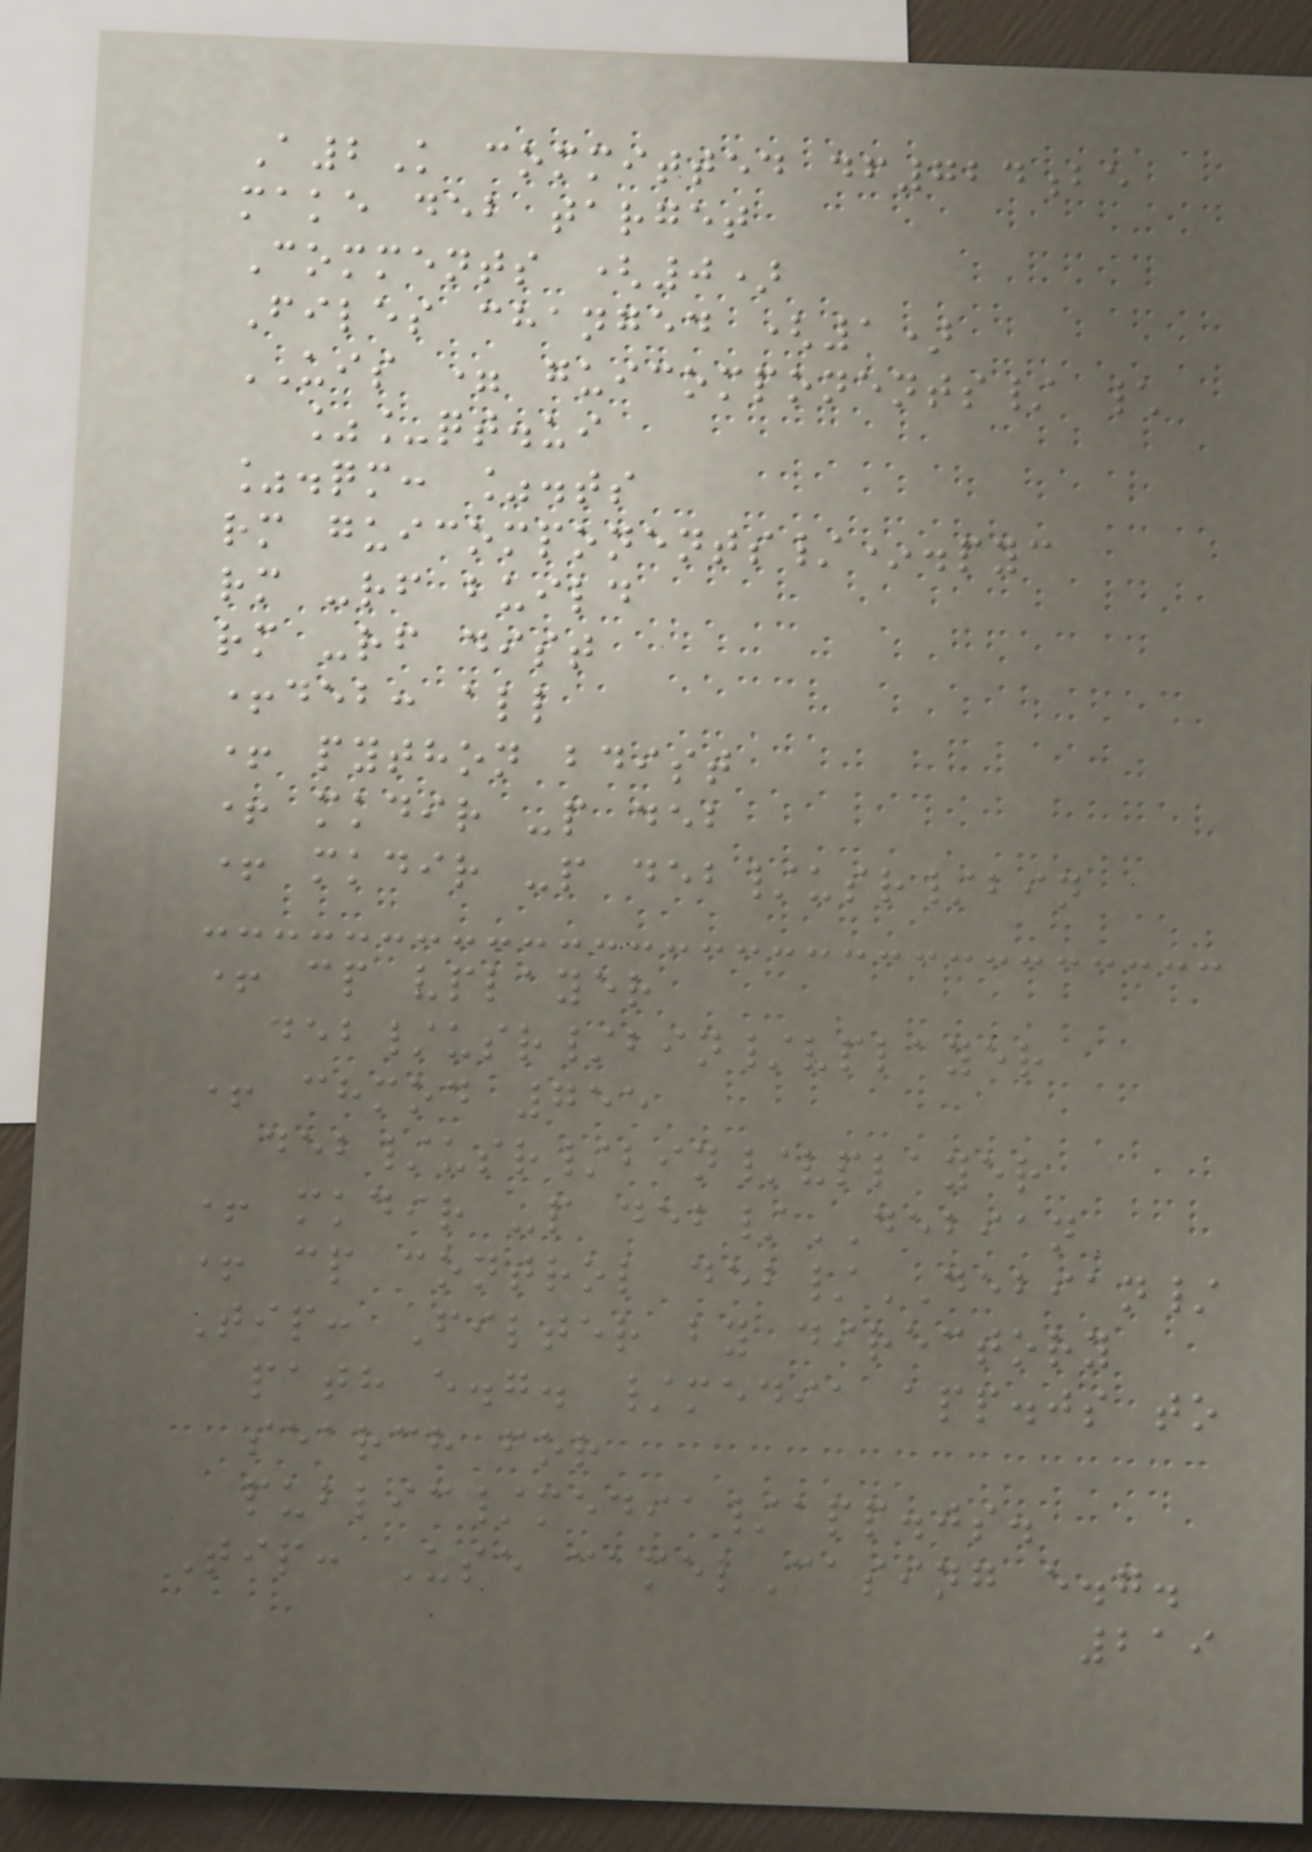A2K committed df724be
make deb target
Comments (0)
Files changed (1)
UIS = guicomponents/ \
%_qt.ui
%.qm: %.ts
rm guicomponents/*.pyc
rm -rf build
rm -rf dist
+deb: all
+ python bdist
+ mkdir -p deb
+ mkdir -p deb/usr/bin
+ cp vplayer
deb/usr/bin/vplayer
+ chmod 755
deb/usr/bin/vplayer
+ mkdir -p deb/DEBIAN
+ cp control deb/DEBIAN/
Tip: Filter by directory
path e.g. /media app.js to
search for
public/media/app.js.
Tip: Use camelCasing e.g.
219
